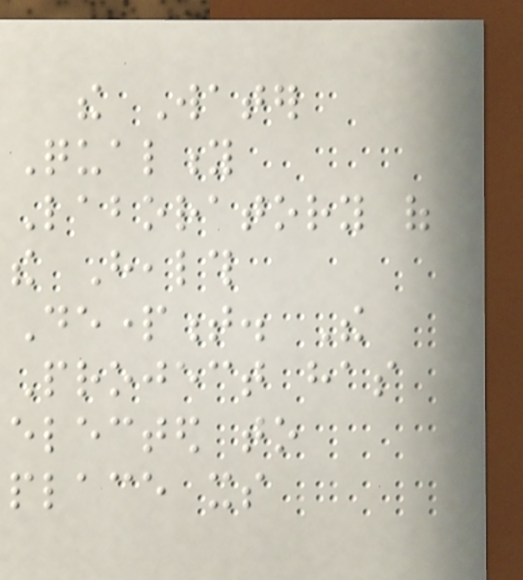the Water
Quality
Laboratory of
the Health
Department. The
Project has
elected to
place its
